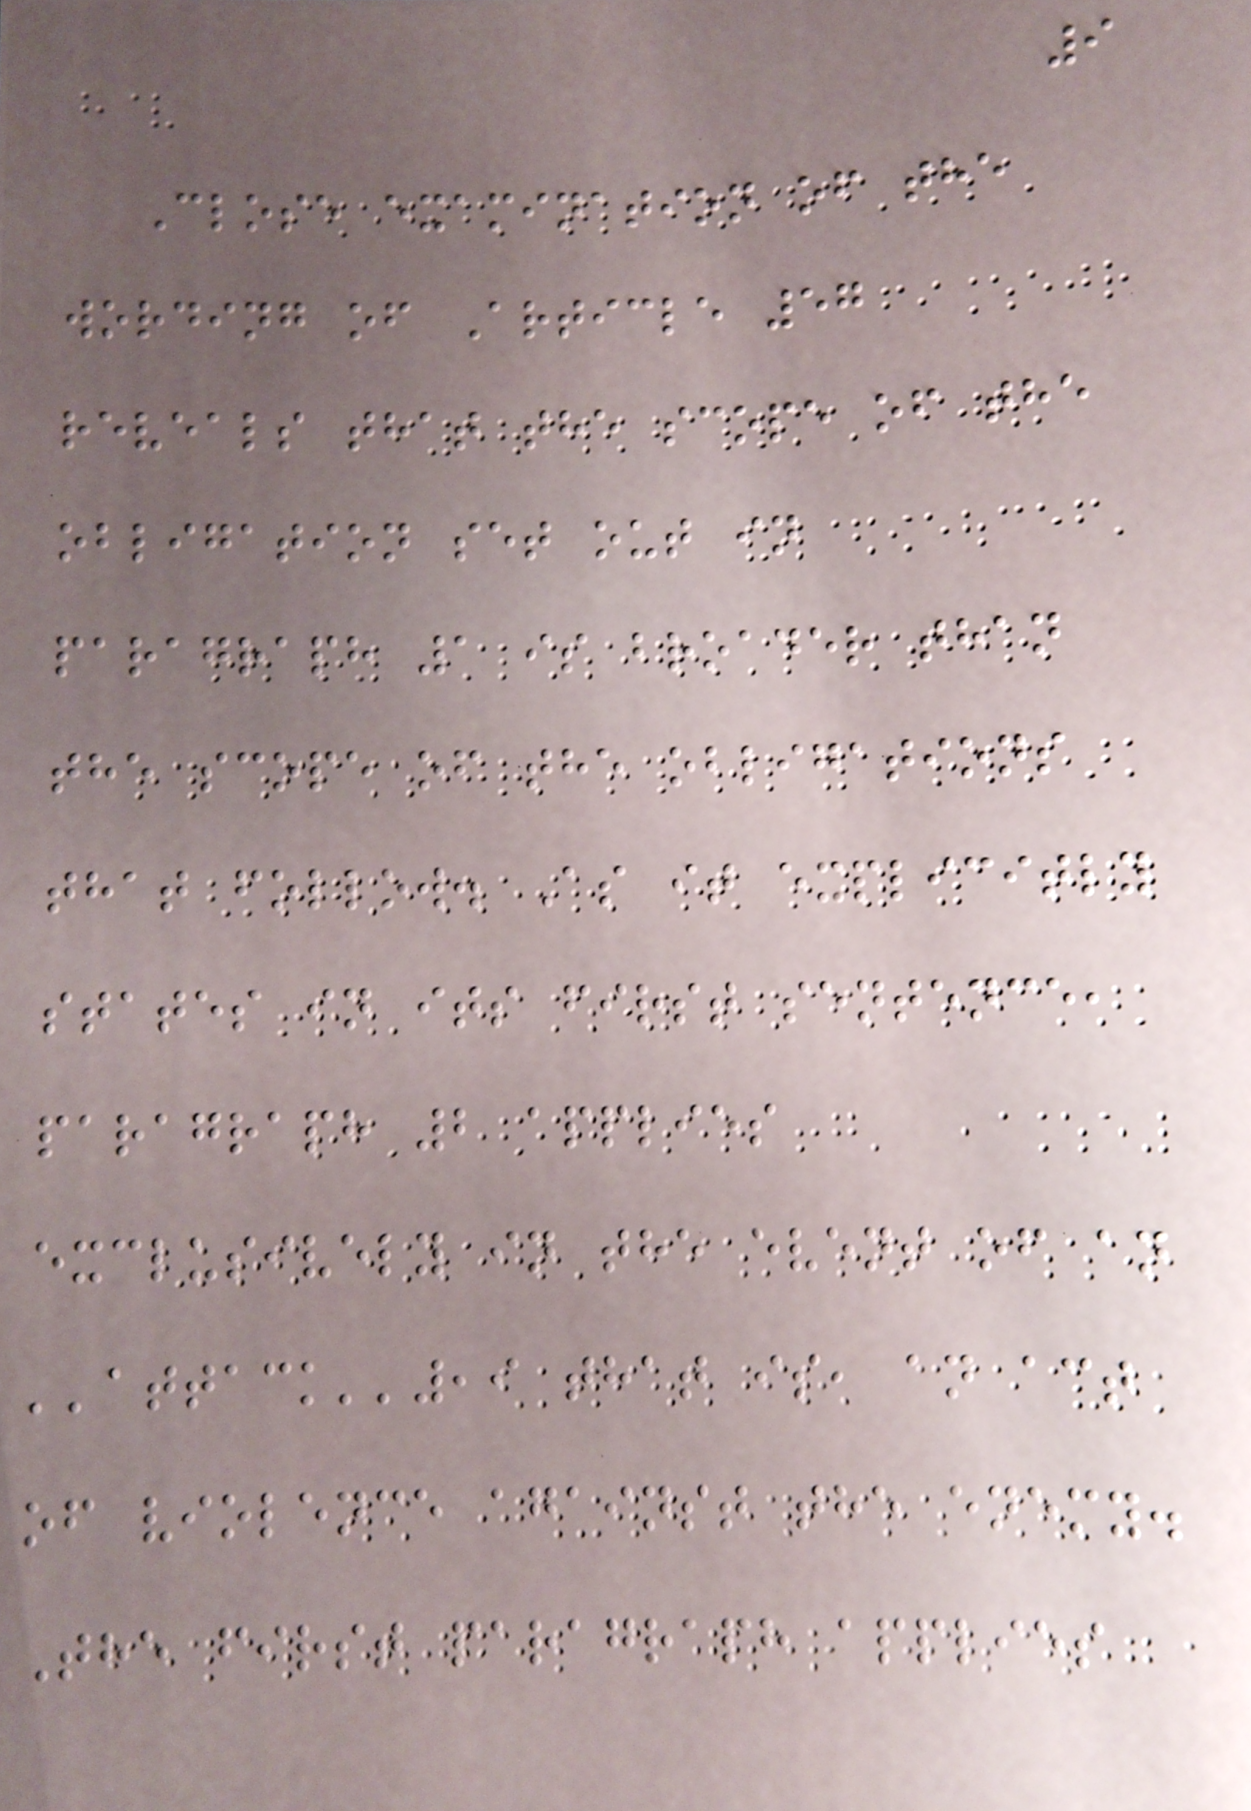9
Close examination of the
wording of Article 57
reveals that the scope of the
obligation set out in
paragraph 1 is broader than
the scope of the obligations
that follow. As it explicitly
states in its first sentence,
paragraph 2 applies
exclusively in the event of an
''attack'',9 that is, an act
of violence against the enemy.
The first paragraph applies
